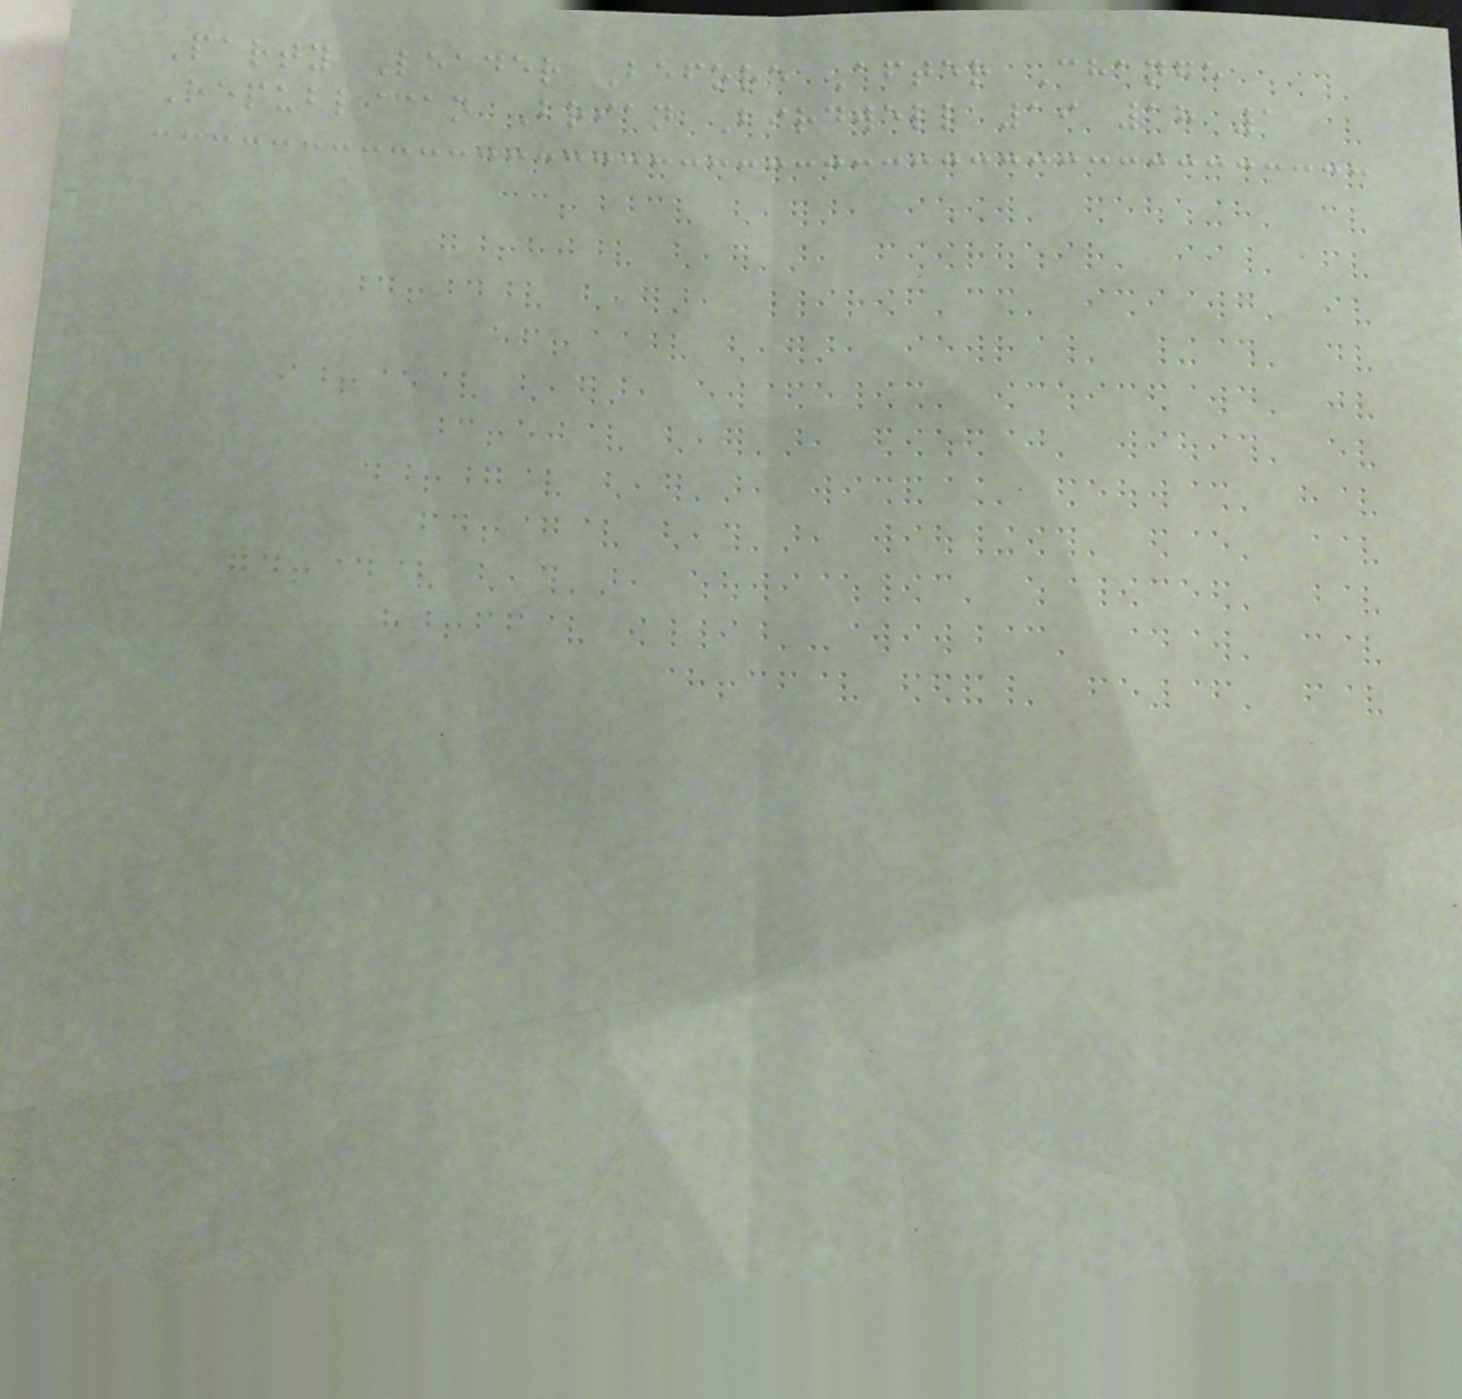Party Leader Before After Change
Republican Brian Birdwell 19 18 1
